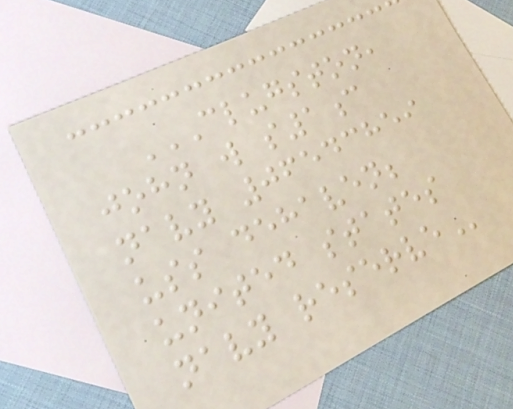CLUGSTON,
JOHN W S1C
NAVY 06543859
USS DEHAVEN;
UNITED STATES
NAVY RESERVE
